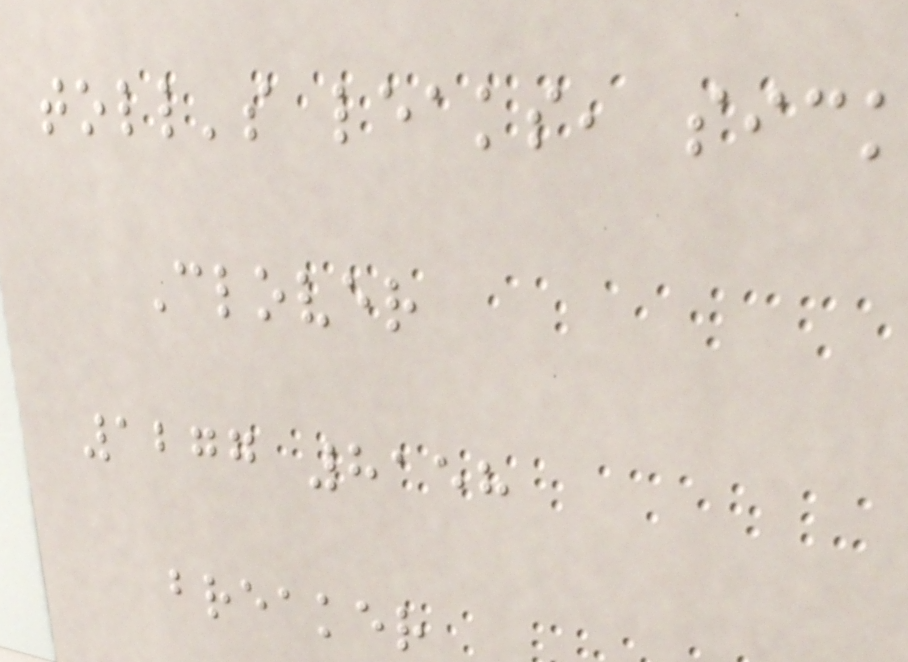toll's leaks, sick
Clover
1277 8158
breaker
